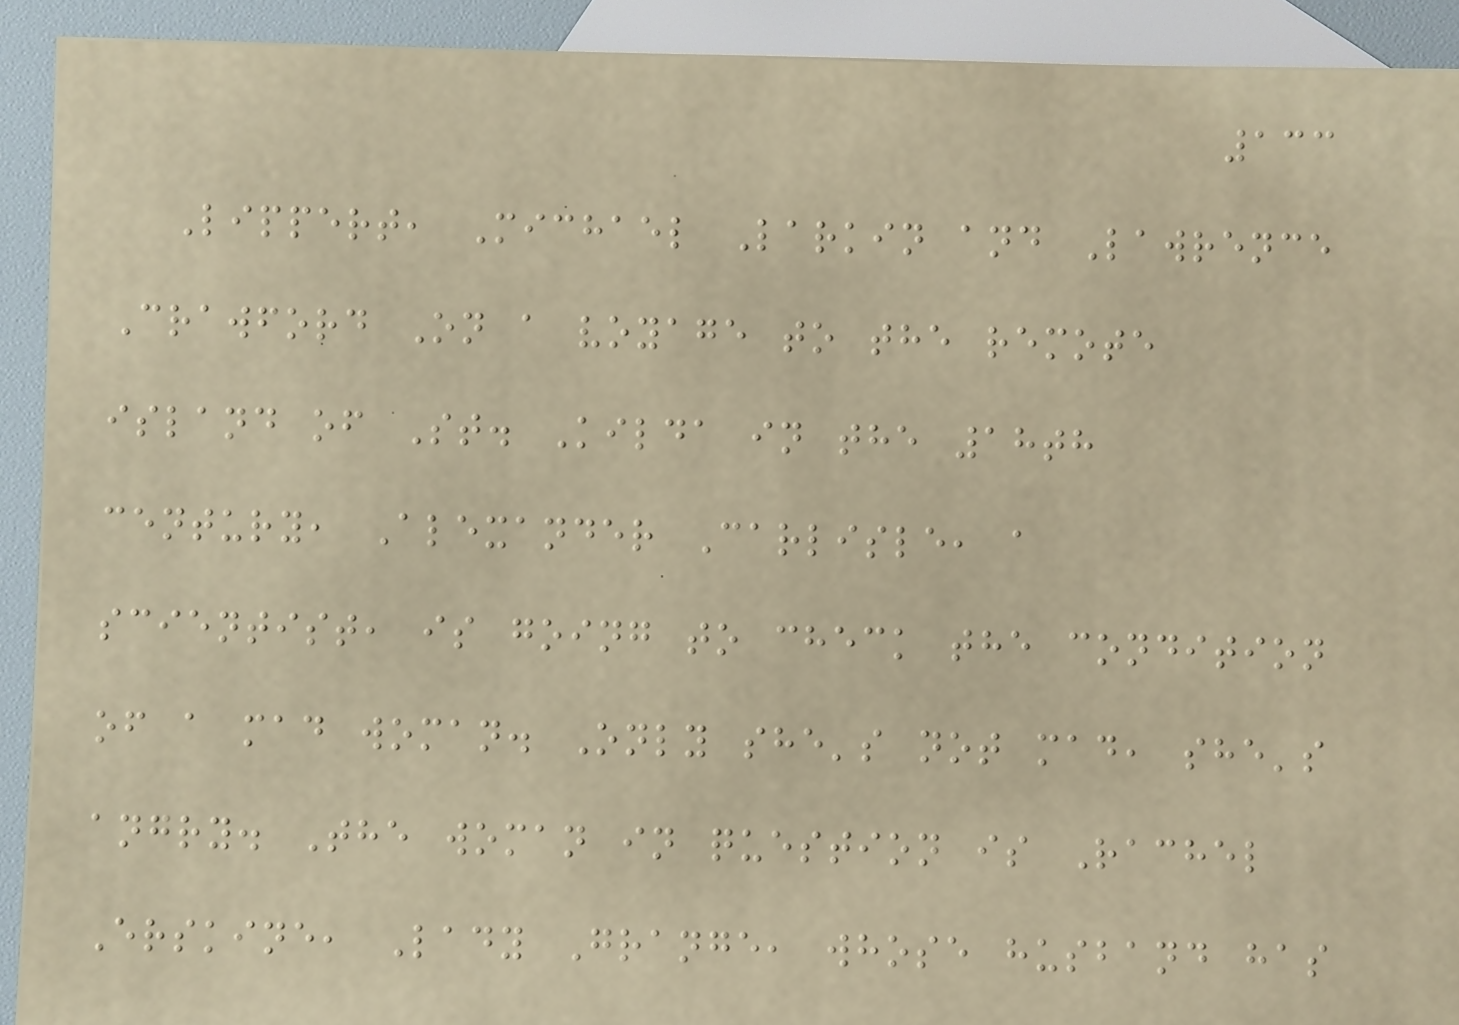133
Lippert, Michael Larkin and Lawrence
Crawford On a voyage to the remote
island of St. Kilda in the 18th
century, Alexander Carlisle, a
scientist, is going to check the condition
of a mad woman. Only she's not mad, she's
angry. The woman in question is Rachel
Erskine, Lady Grange, whose husband has
